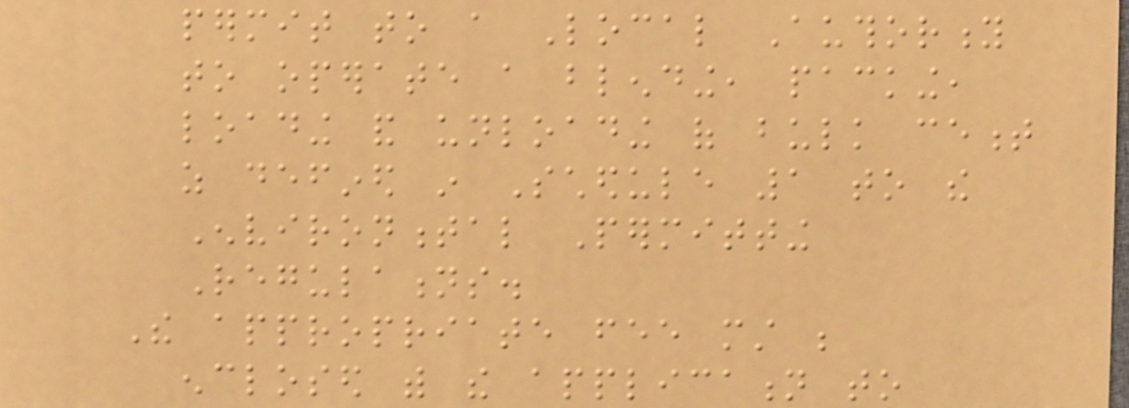permit to a Local Authority
to operate a blending, packing,
loading and unloading of bulk cement
as defined in Schedule 1 to the
Environmental Permitting
Regulations.
The appropriate fee must be
enclosed with the application to
